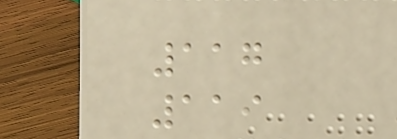117
119
